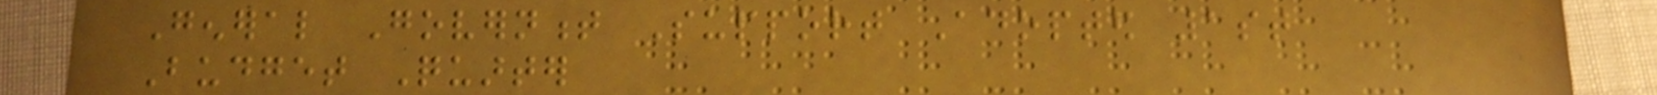General Government Support Adopted 1st
Budget Quarter
